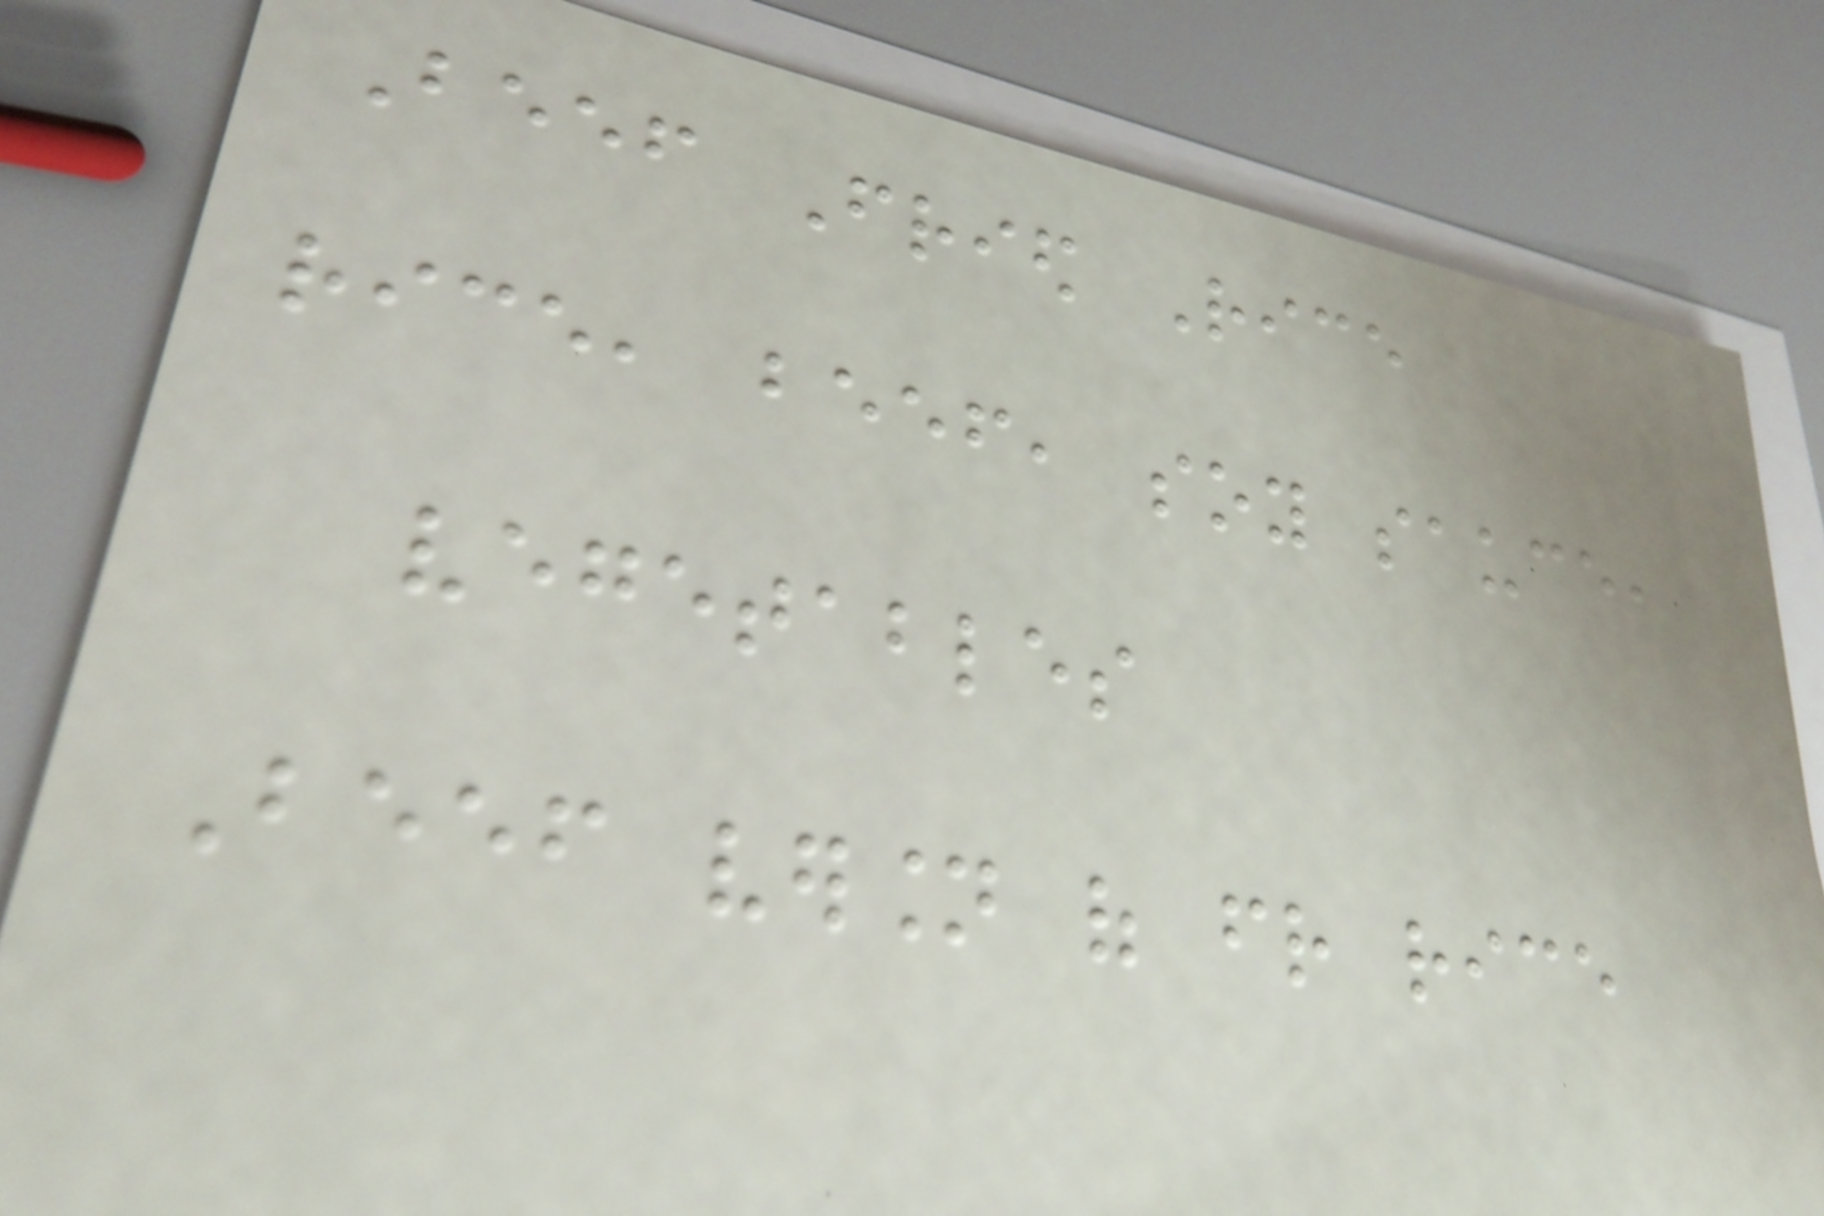Beef Fried Rice
rice, beef, soy sauce,
vegetables
Beef version of friend rice
